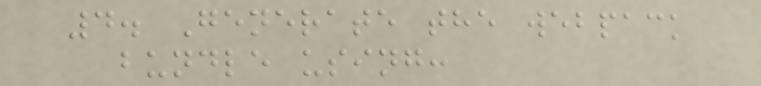4. Generate the webpack
bundle using:
